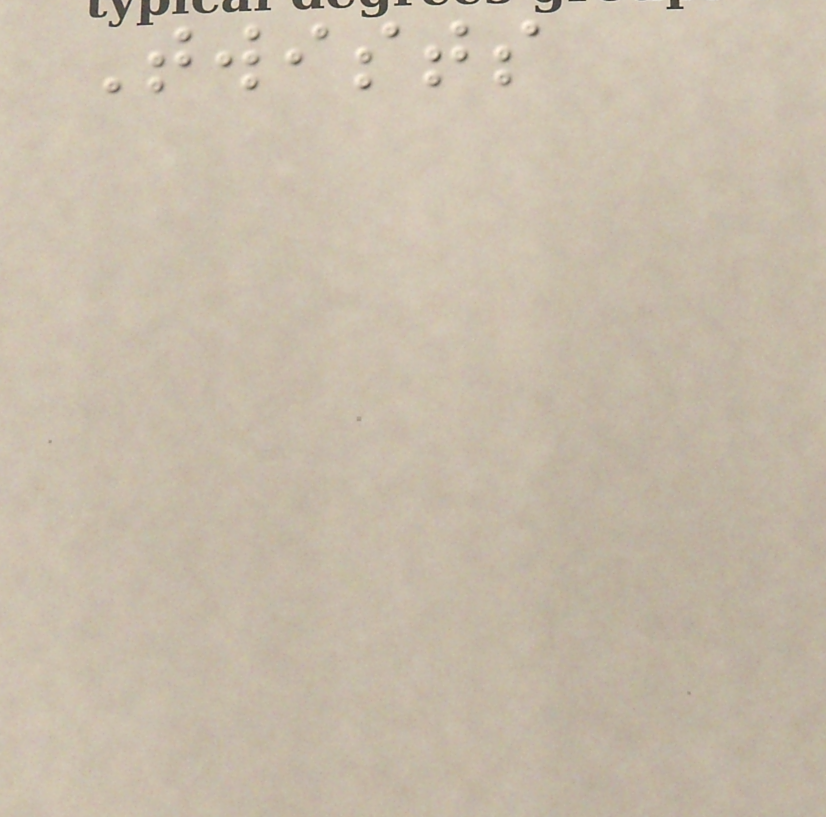Twists
